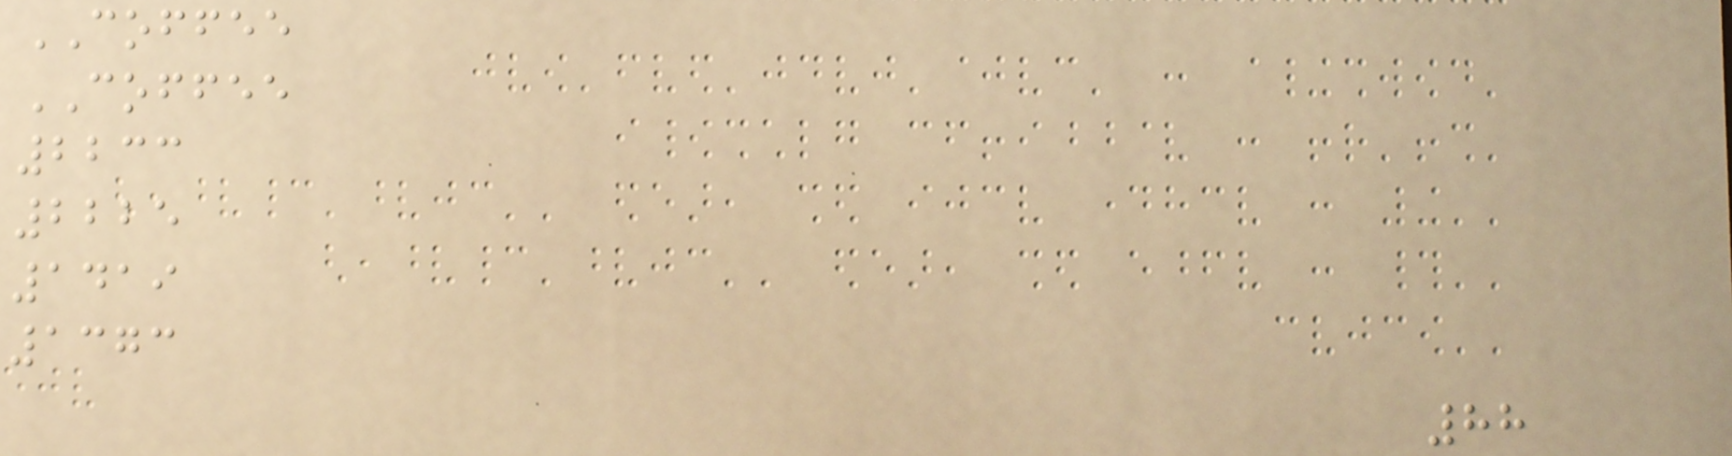COFFEE
COFFEE
2233
2225
1419
1373
88
